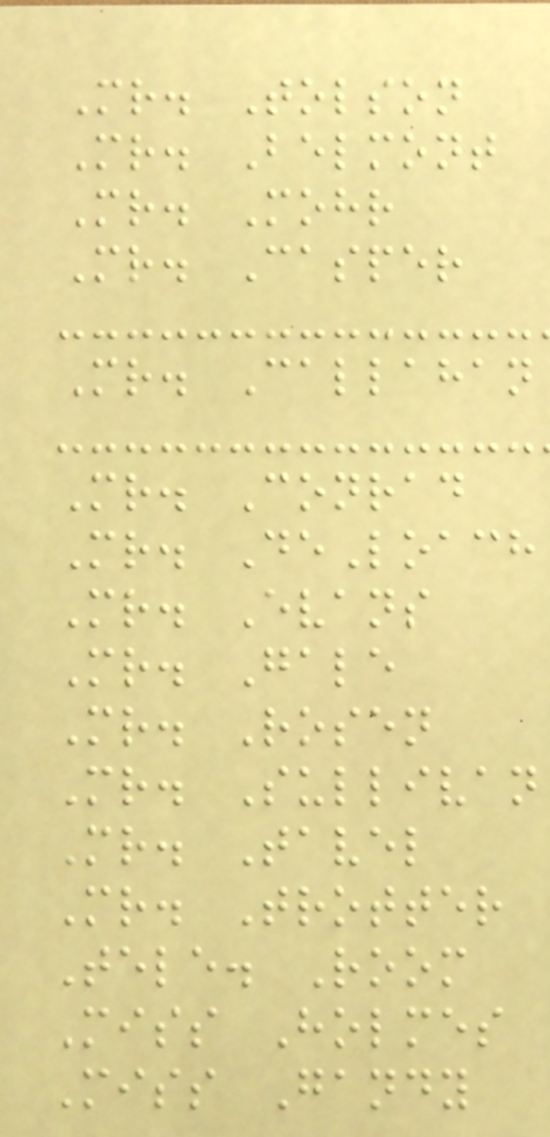Mr. Tolson
Mr. Belmont
Mr. Mohr
Mr. Casper
Mr. Callahan
Mr. Conrad
Mr. DeLoach
Mr. Evans
Mr. Gale
Mr. Rosen
Mr. Sullivan
Mr. Tavel
Mr. Trotter
Tele. Room
Miss Holmes
Miss Gandy
